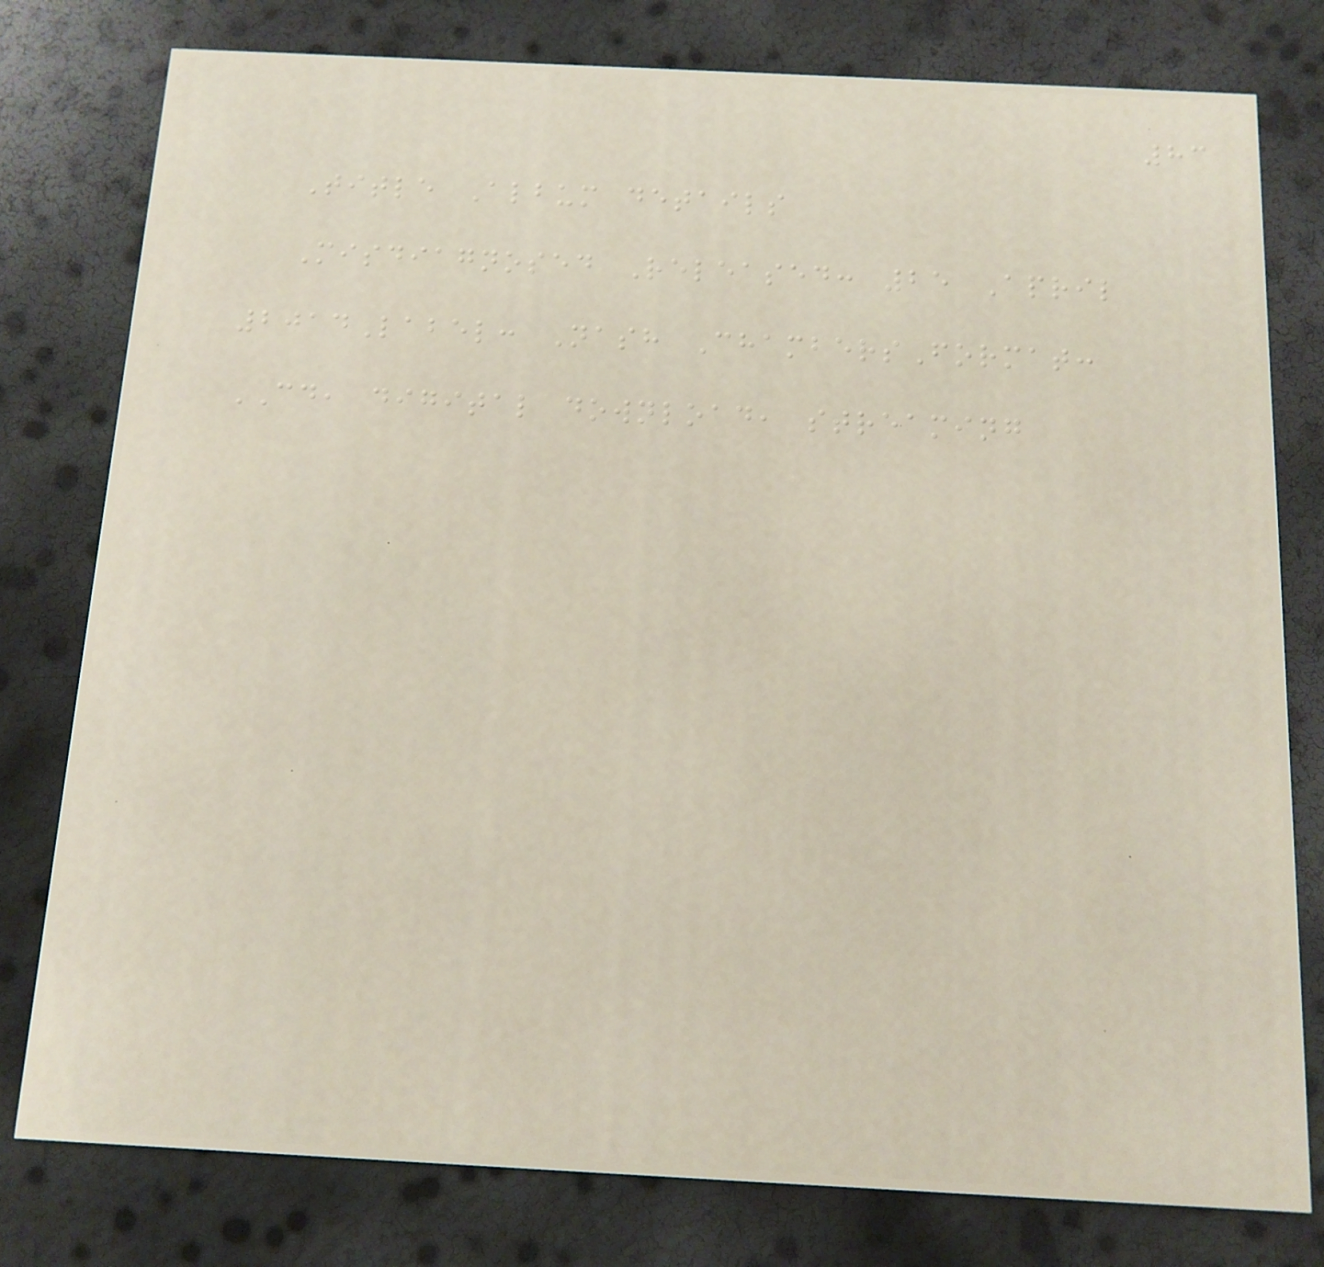83
Title Album details
Misdiagnosed Released: 25 April
2014Label: Nash ChambersFormat:
CD, digital download, streaming
